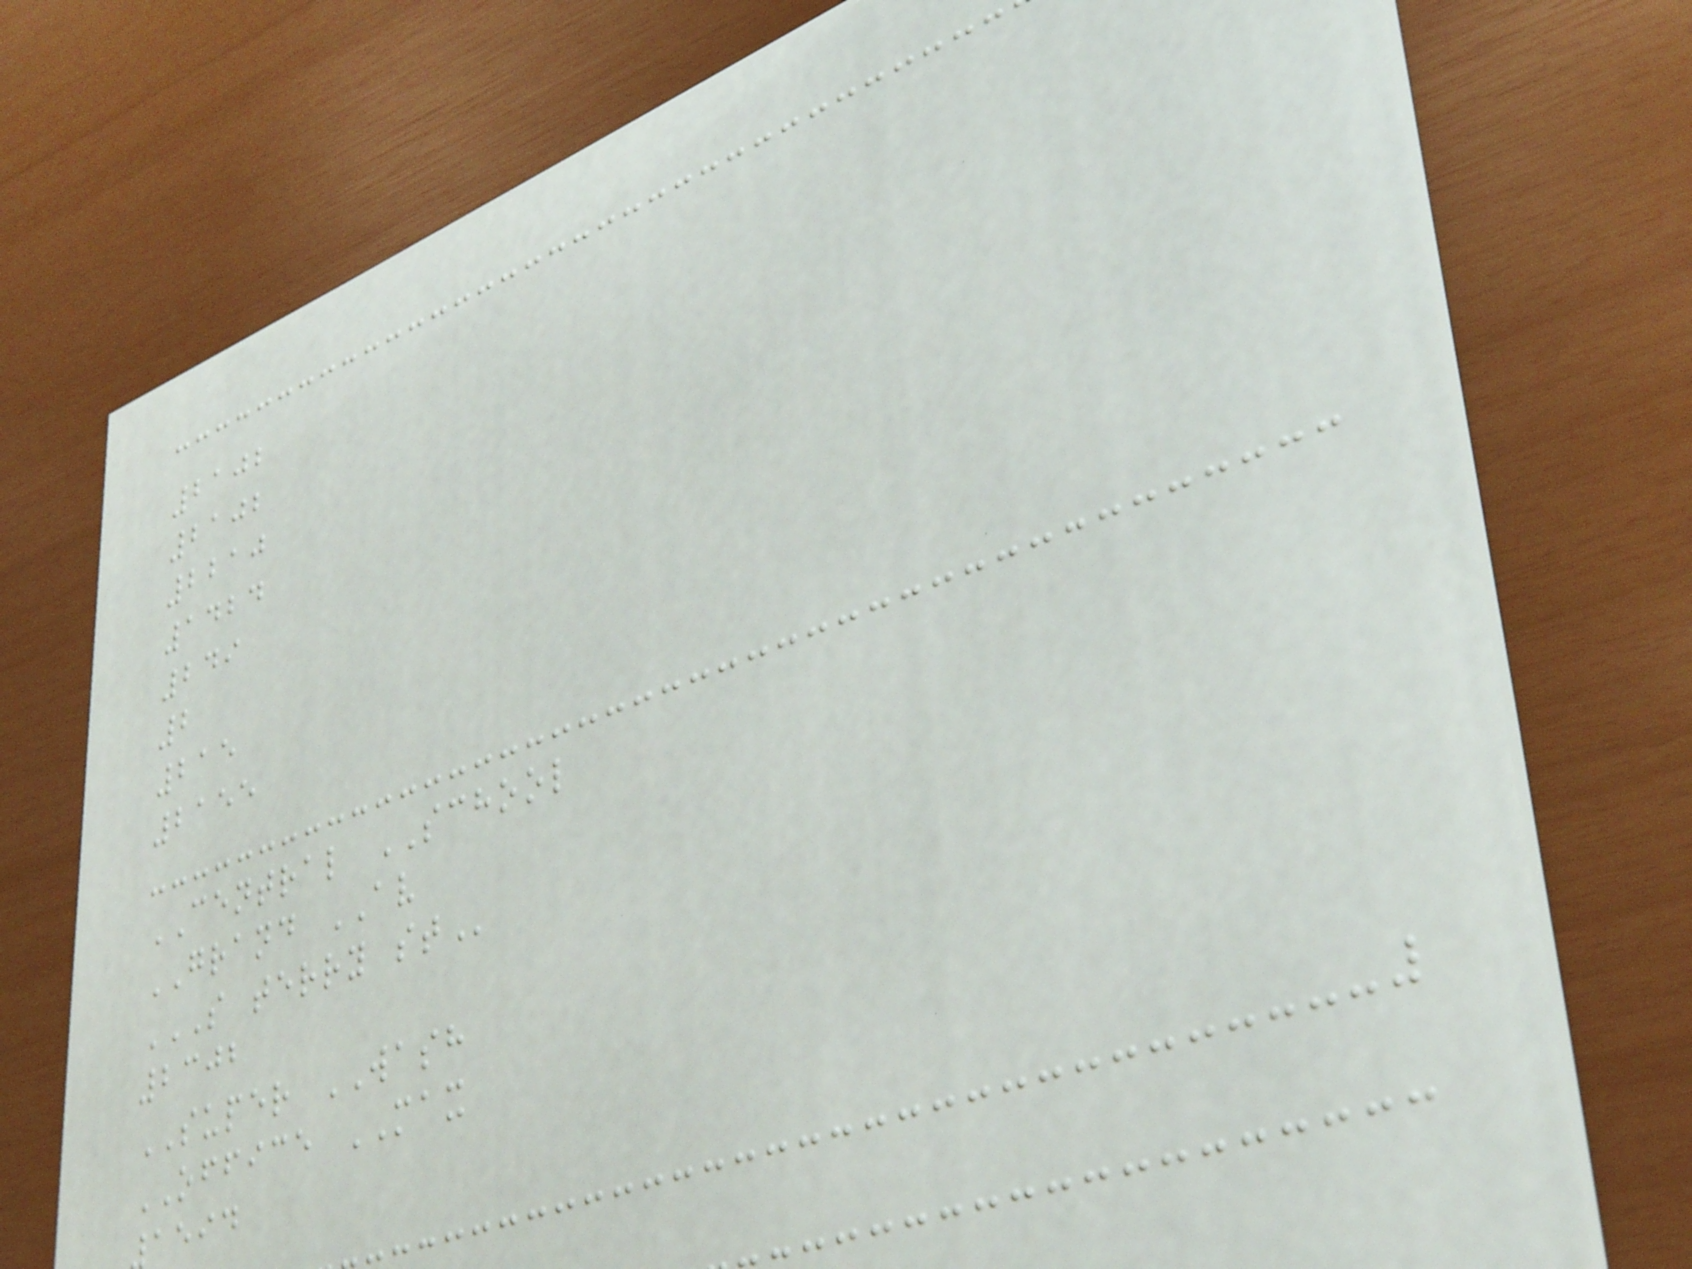2102
2102
2210
1424
249
2
215
2155
CENTRAL SCHOOL
GRAND AV
S TERRY ST
2302
SUPER WASH
OFFICE MAX
aeid
